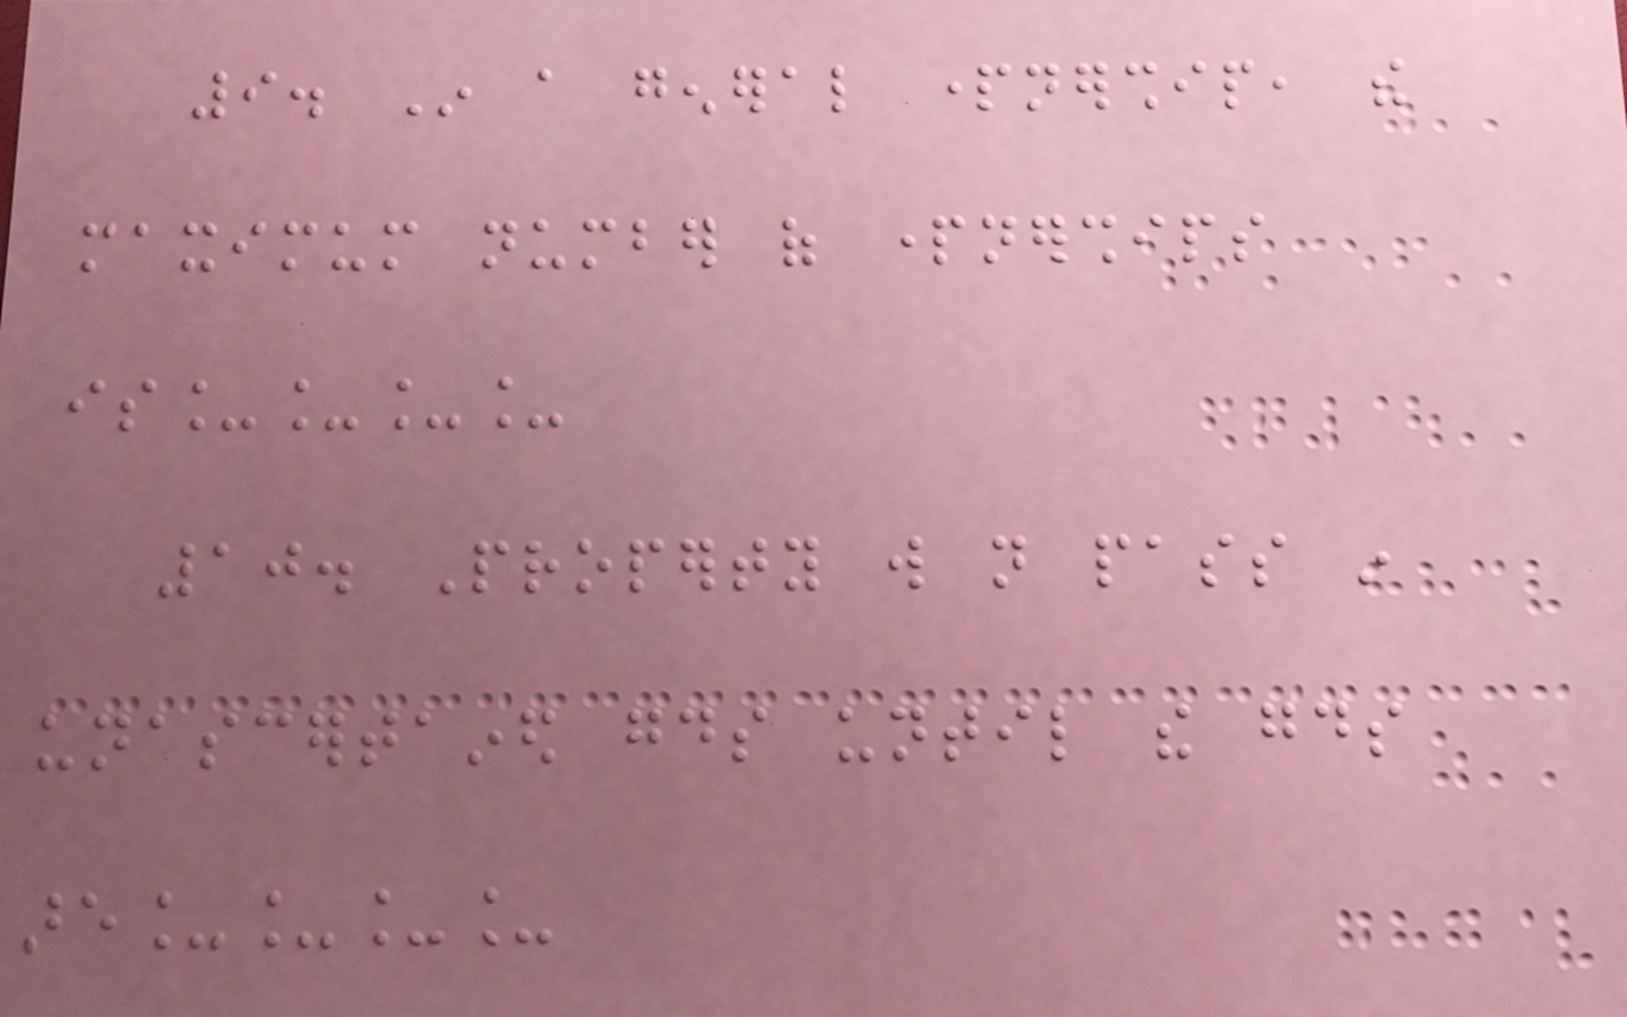9. In a general partnership, the
maximum number of partnerships
is____
10. Property will not pass in
unascertained goods until the goods
are____
